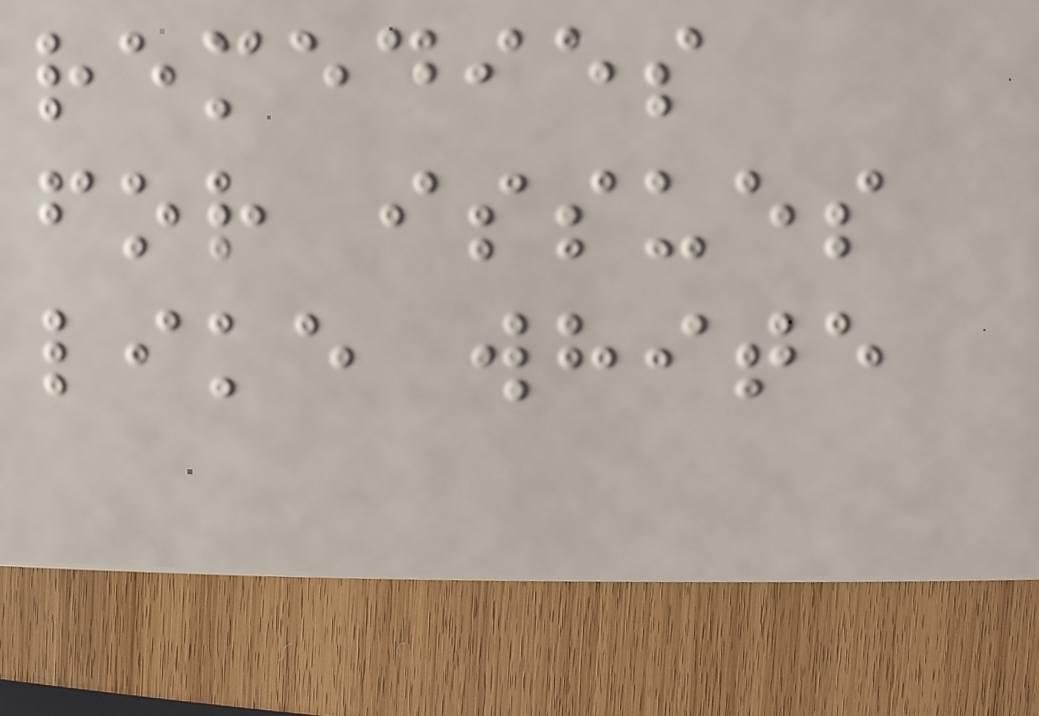remedies
for issues
like white
